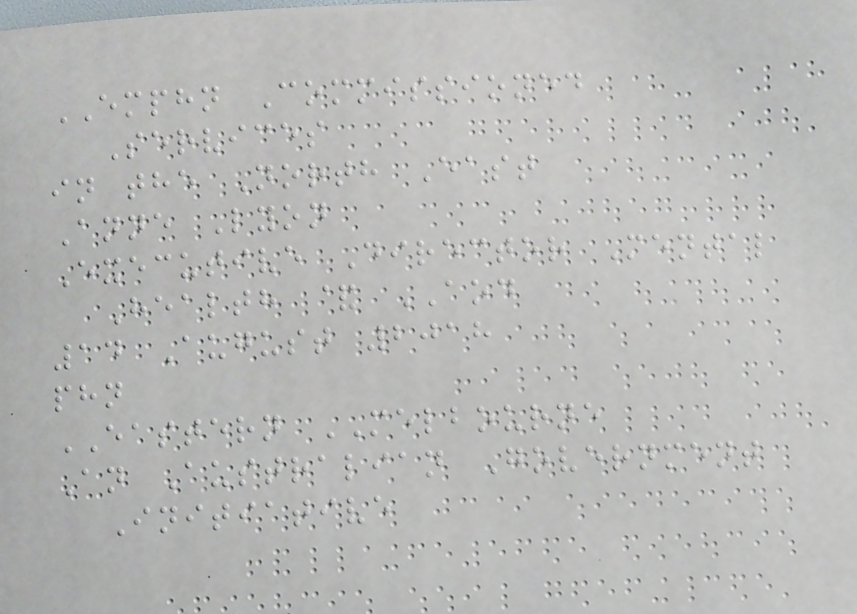EMPHN Commissioned
Services
in the North East
Anne Lyon
Executive Director Mental
Health & AOD
14 August 2018
phn
EASTERN MELBOURNE
An Australian Government
Initiative
